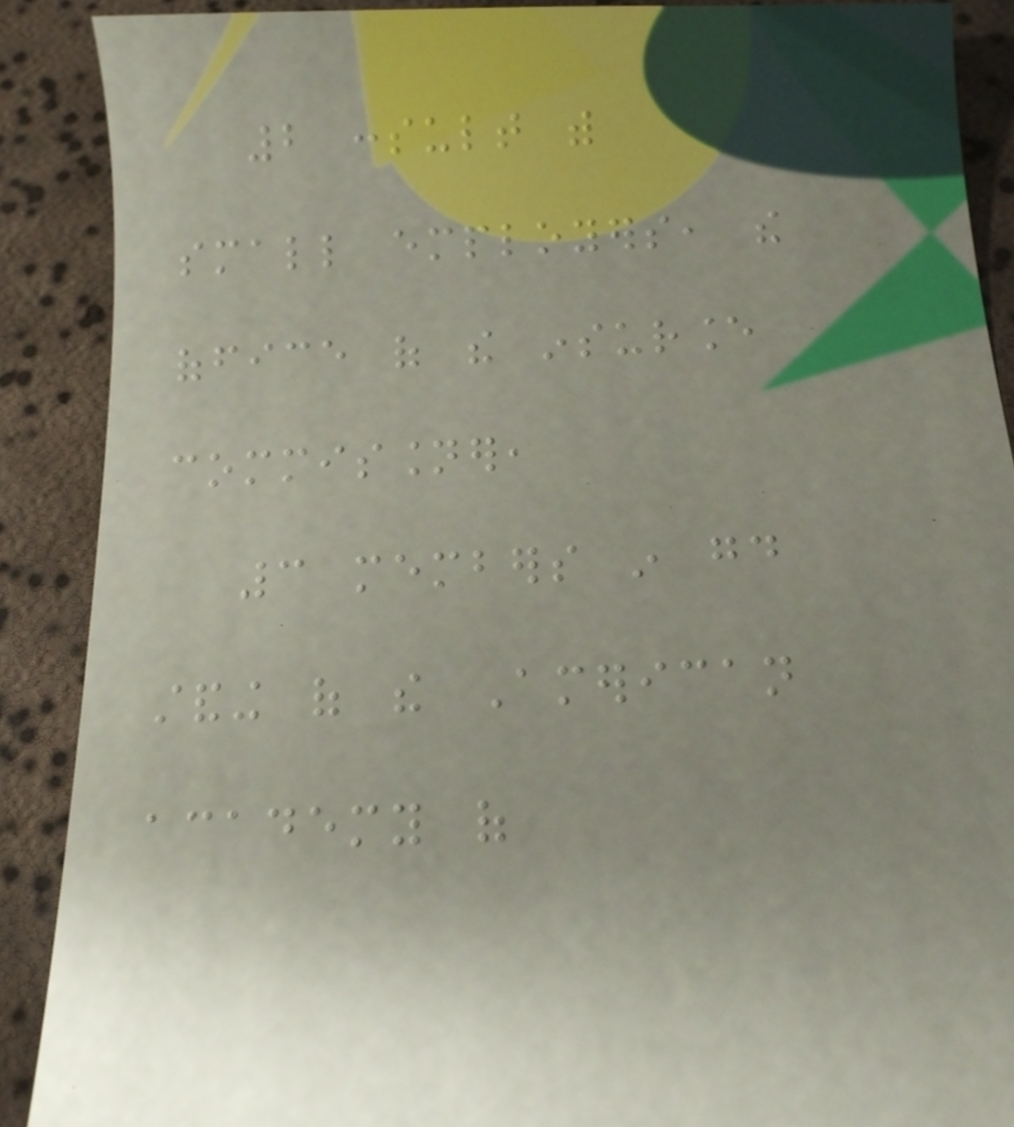2 consult with
small employers, the
office of the insurance
commissioner,
3 members in good
standing of the American
academy of
